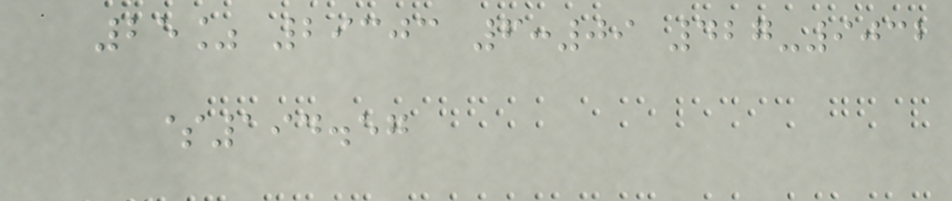25% 29303 6:09 427-9032
$194.57
